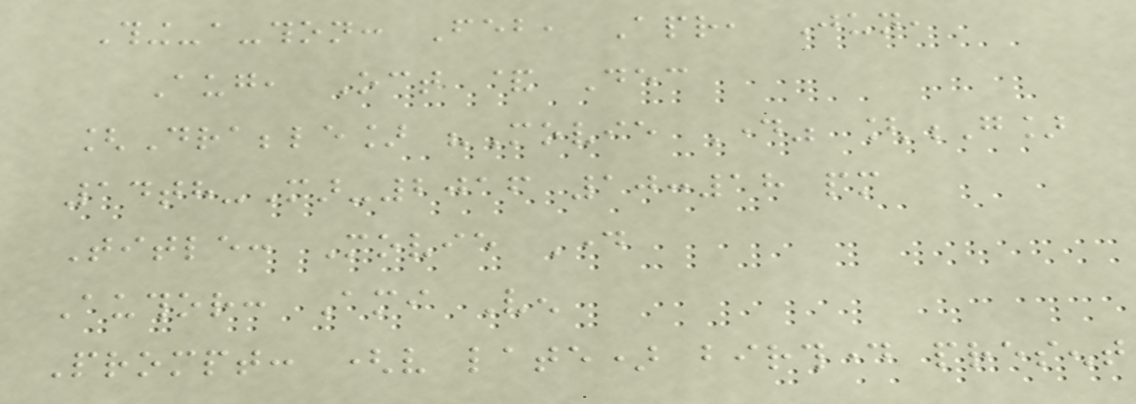Thing-a-thon: Feb, Apr, Jun,
Aug, Oct & Dec
[Drabble] "Movie Day" [G]
14th-Mar-2016 10:18 pm
Title: Movie Day
Author: Ami Ven
Prompt: (very late) birthday present
